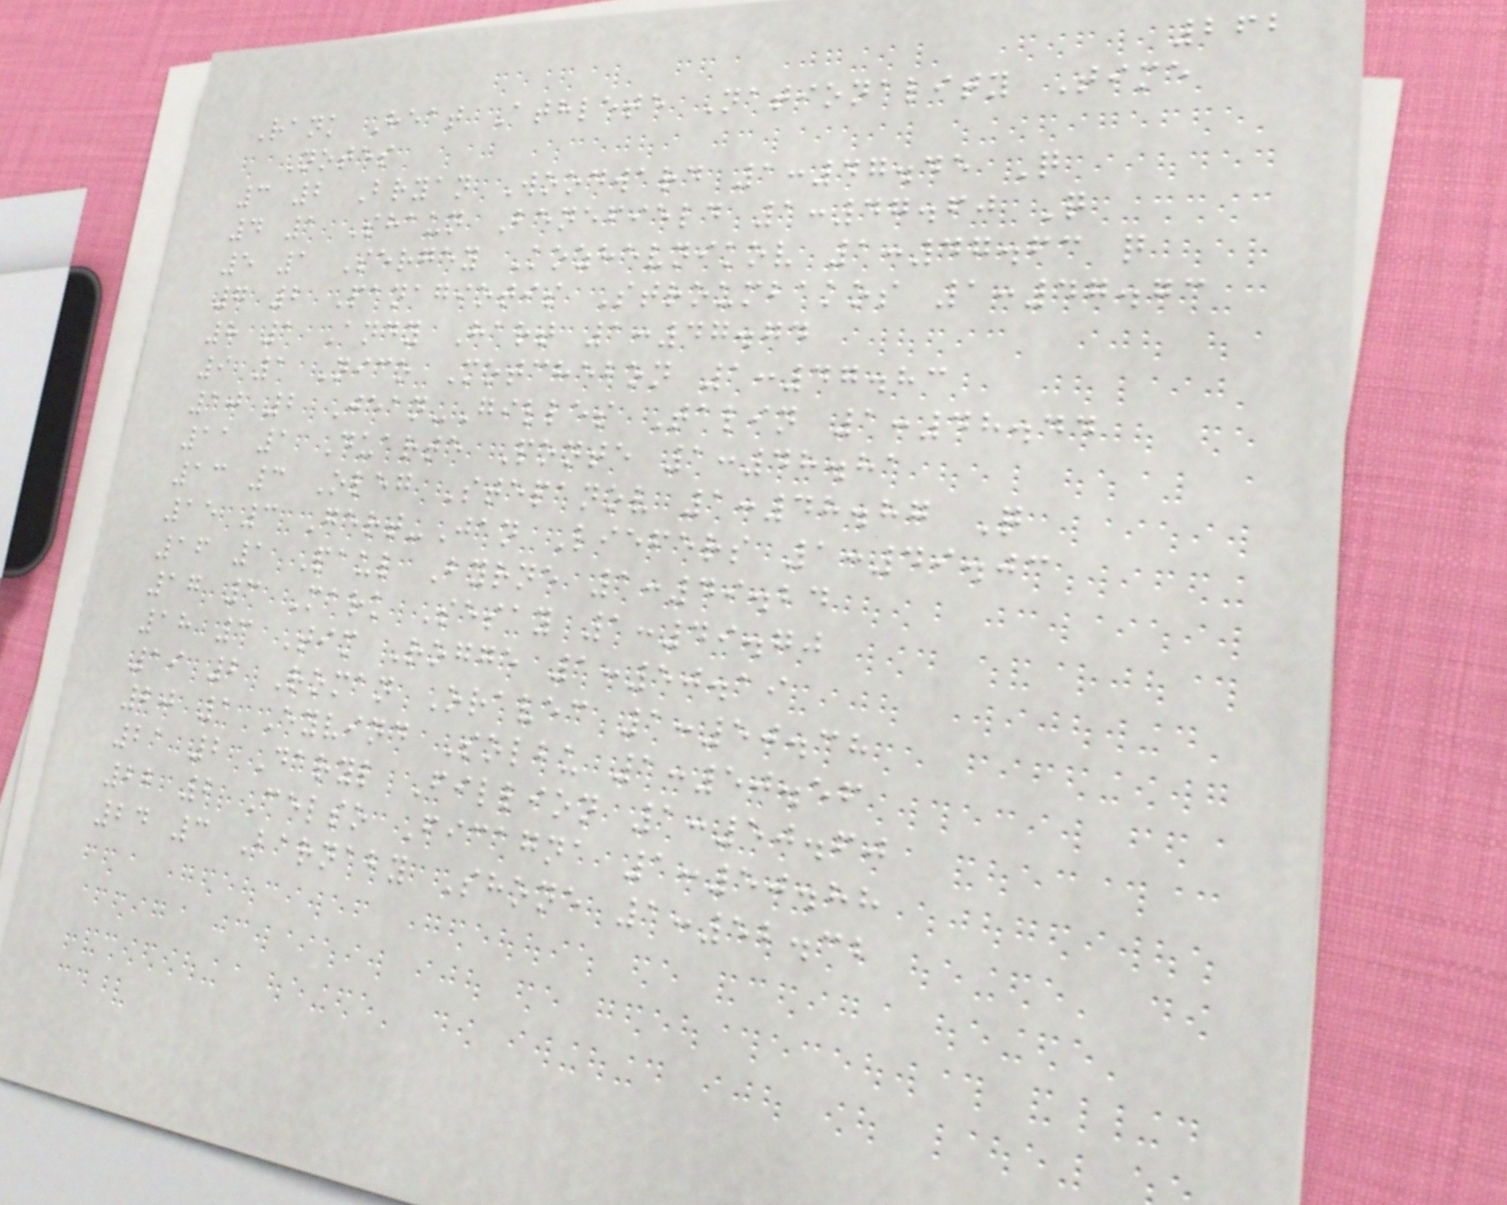262
Rank Heat Athlete Nationality Time
Notes
3 2 Bryan Woodward 1:47.45 Q
4 1 Shaun Benefield 1:47.60 Q
5 1 Sergey Kozhevnikov 1:47.63 q
7 2 Panagiotis Stroumbakos 1:47.73
8 1 Andy Hart 1:47.74
9 1 Nico Motchebon 1:47.83
10 2 Jean-Gilles Talin 1:48.44
11 1 Duarte Ponte 1:48.81
13 3 Oleg Stepanov 1:48.87 Q
15 3 Gert-Jan Liefers 1:49.03
16 1 Paul Byrne 1:49.24
17 3 Mark Sesay 1:49.70
18 3 Tim Rogge 1:50.19
19 2 Roman Oravec 1:50.38
20 1 Eyvind Solbu 1:50.56
21 2 Daryl Fillion 1:50.60
22 2 Celso Ficagna 1:50.88
24 3 Barnaby Shone 1:52.32
